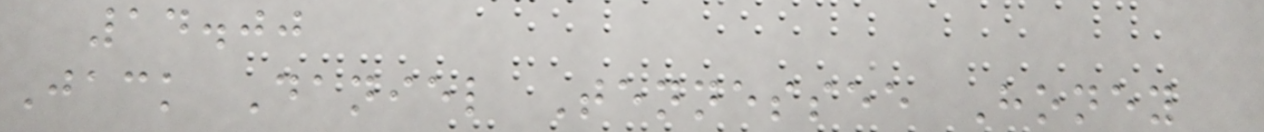14.00
Jack Daniel Tennessee Honey
